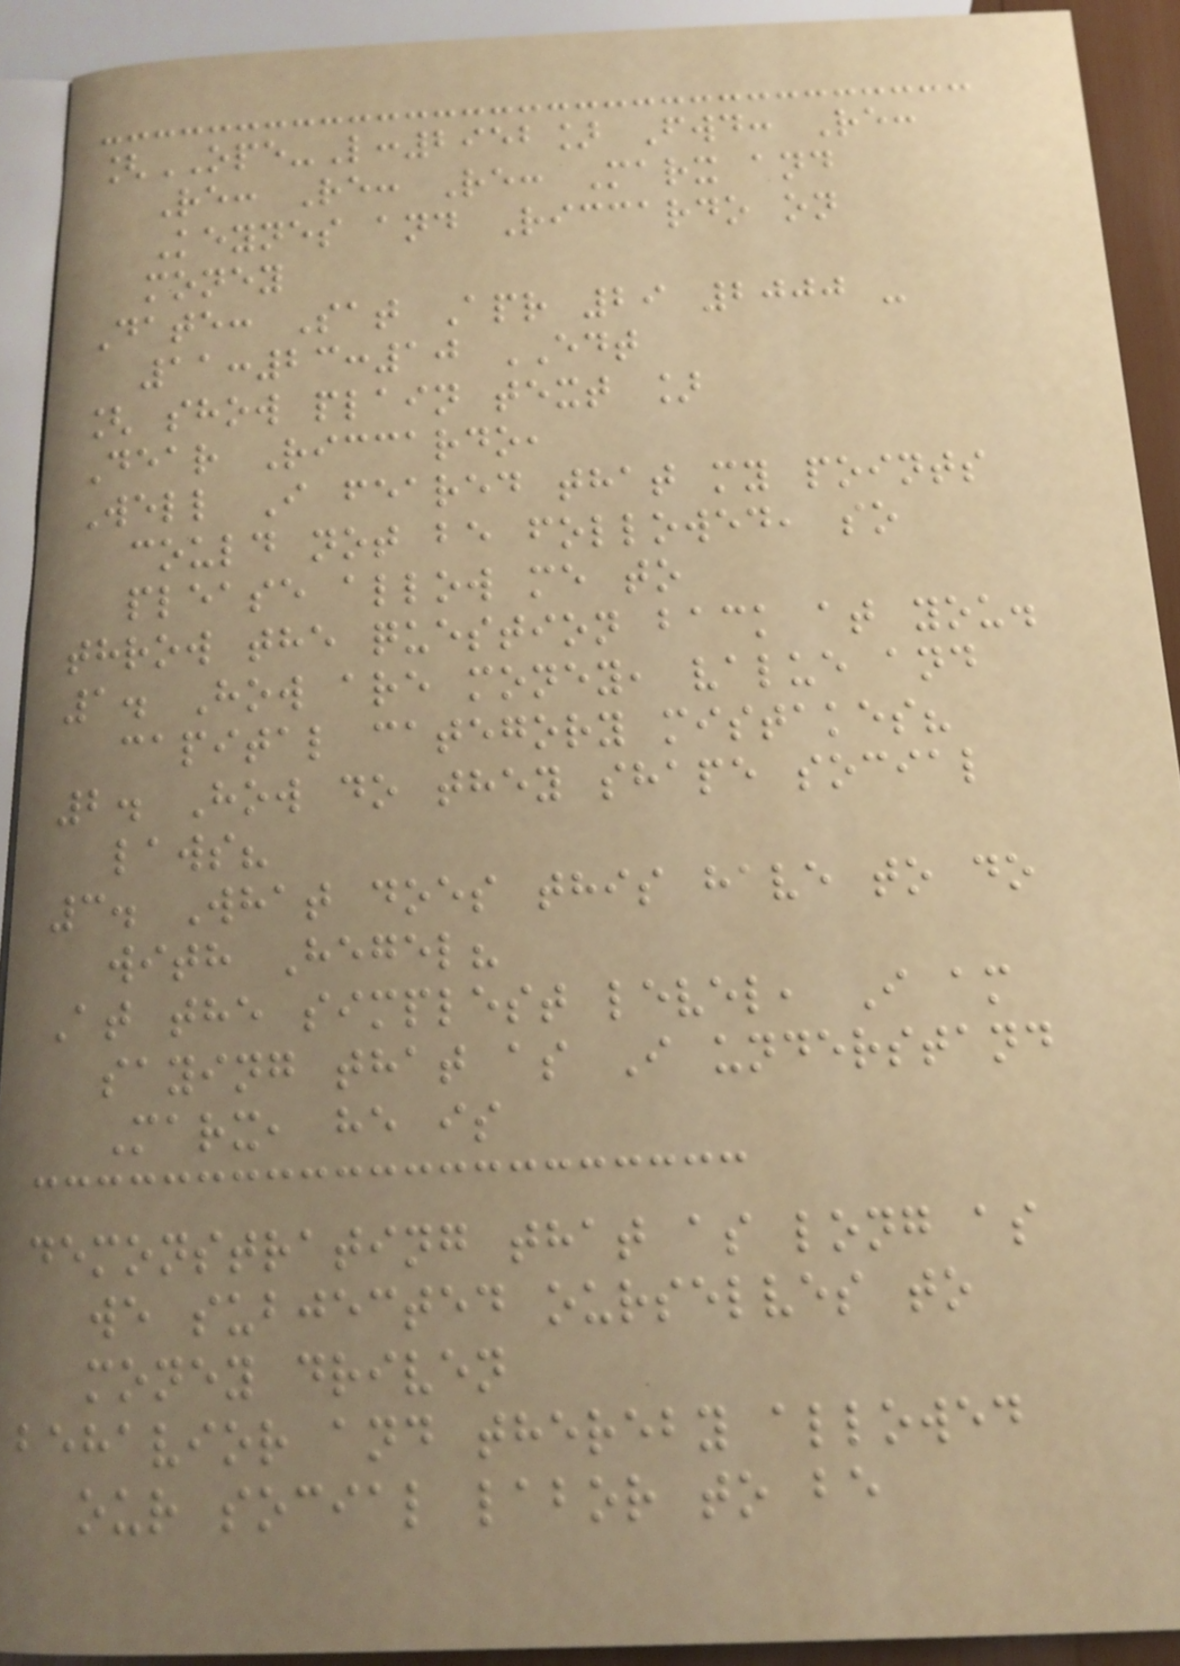[OPE-L:2952] Fwd: Re:
Re: Re: Re: Marx and
Keynes and Riccardo on
money
Date: Sat Apr 29 2000 -
11:23:10 EDT
[ show plain text ]
Dear Riccardo,
Well I feared that my points
could not be followed, so
please allow me to
throw the question back at you.
1. How are money, value and
capital category mistakes?
2. How do they shape social
laws?
3. What does this have to do
with Hegel?
At the simplest level, I am
saying that as I understand
Marx, he is
demonstrating that as long as
we subjected ourselves to
money driven
behavior and thereby allowed
our social labor to be
